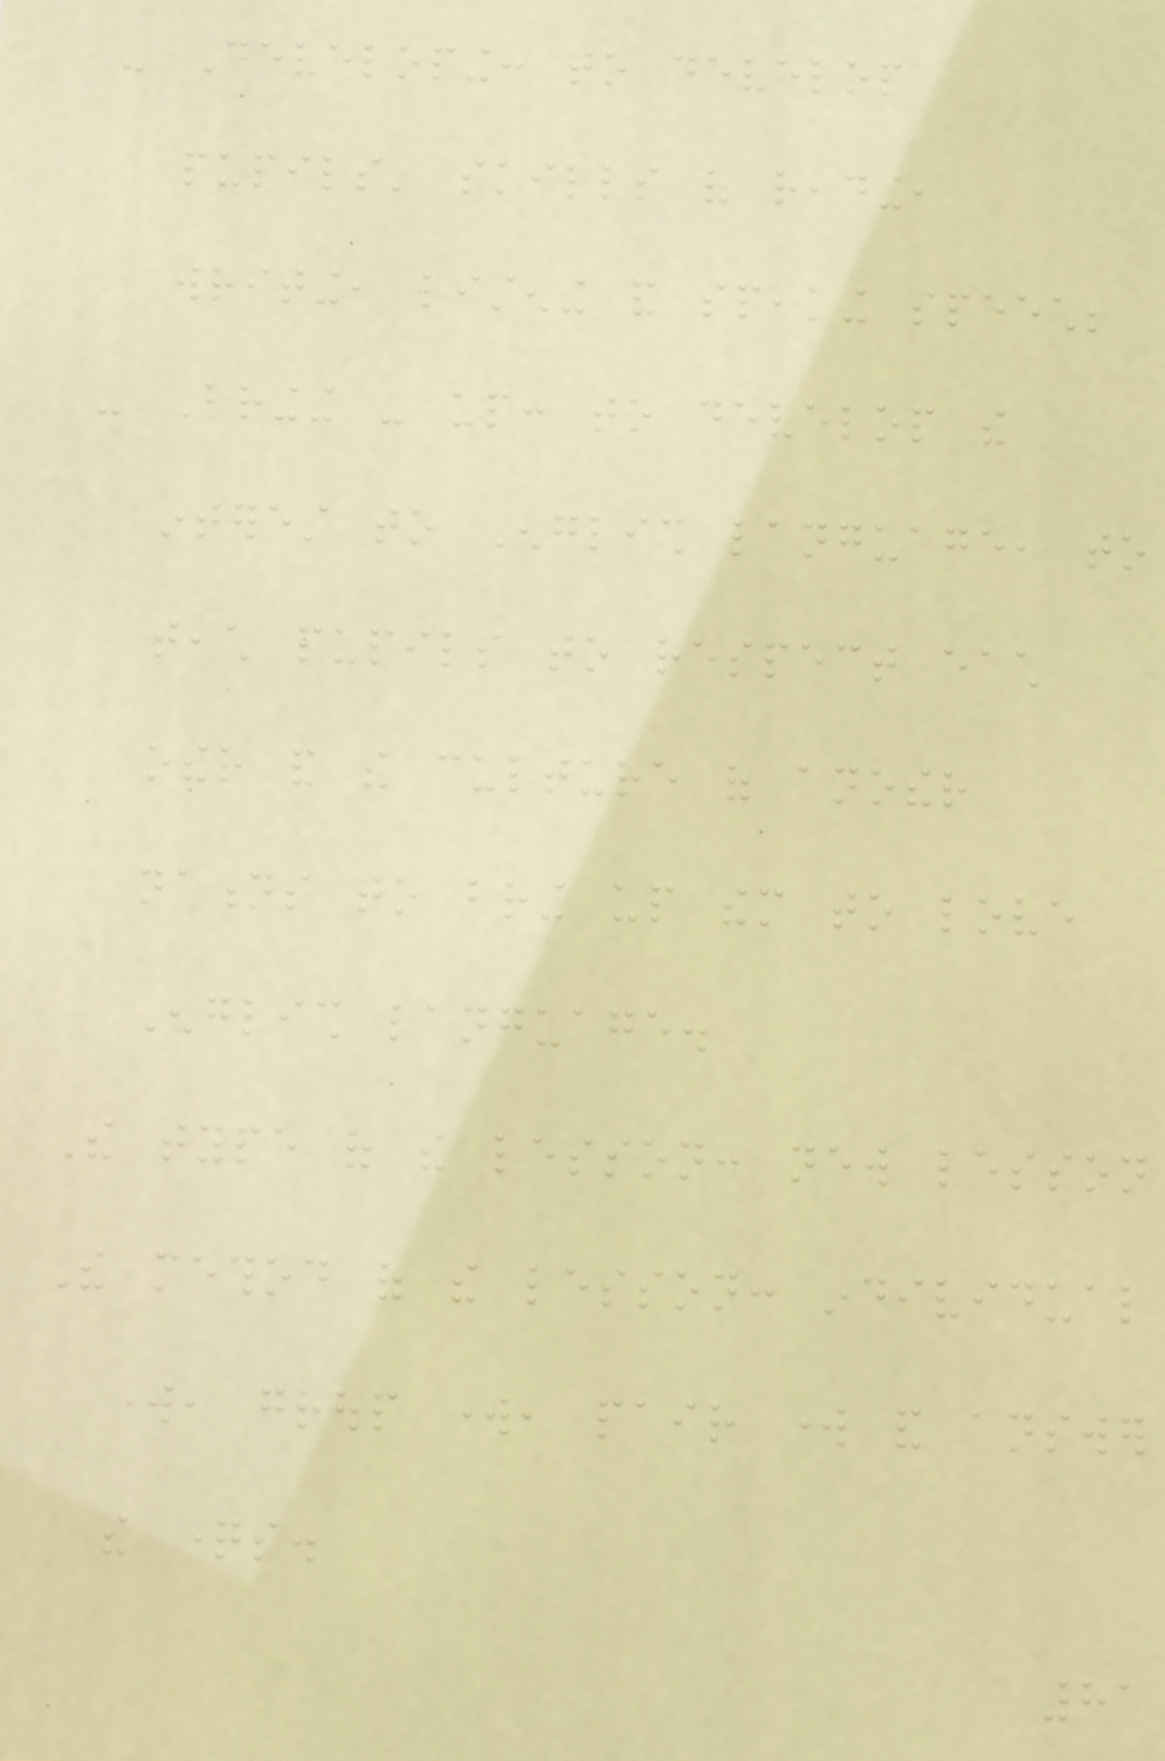- Developing: to develop
pupils' skills of reading,
writing, listening and speaking speech;
- Bringing - up: to develop the
interest to English language, to
teach pupils to respect each
other and the culture of another
nations to bring up them to love
English language.
The type of the lesson: new lesson
The method of the lesson: individual
work, group work, pair work and answer
the questions.
81
